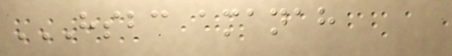HSBC AMANAH
